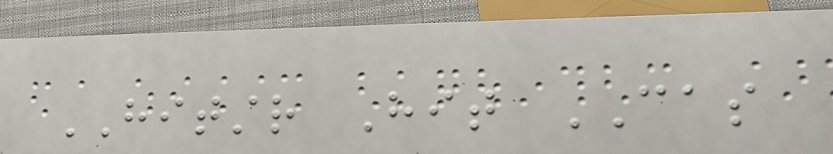HITSTR Hit CAS
